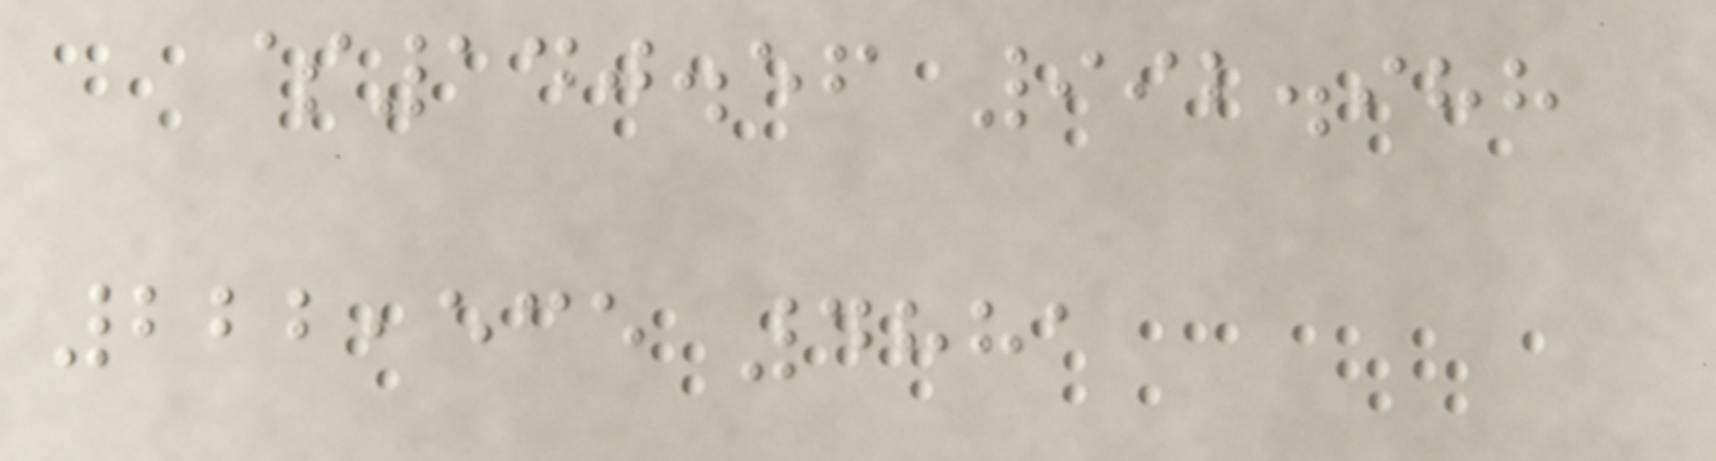$140.56 992.988
222,535 4881
